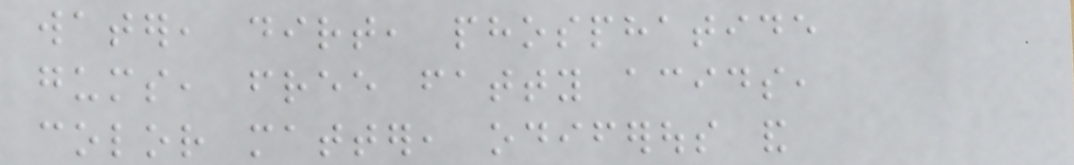water, dirt, phosphatide
gums, free fatty acids,
color matter, odiferous and
